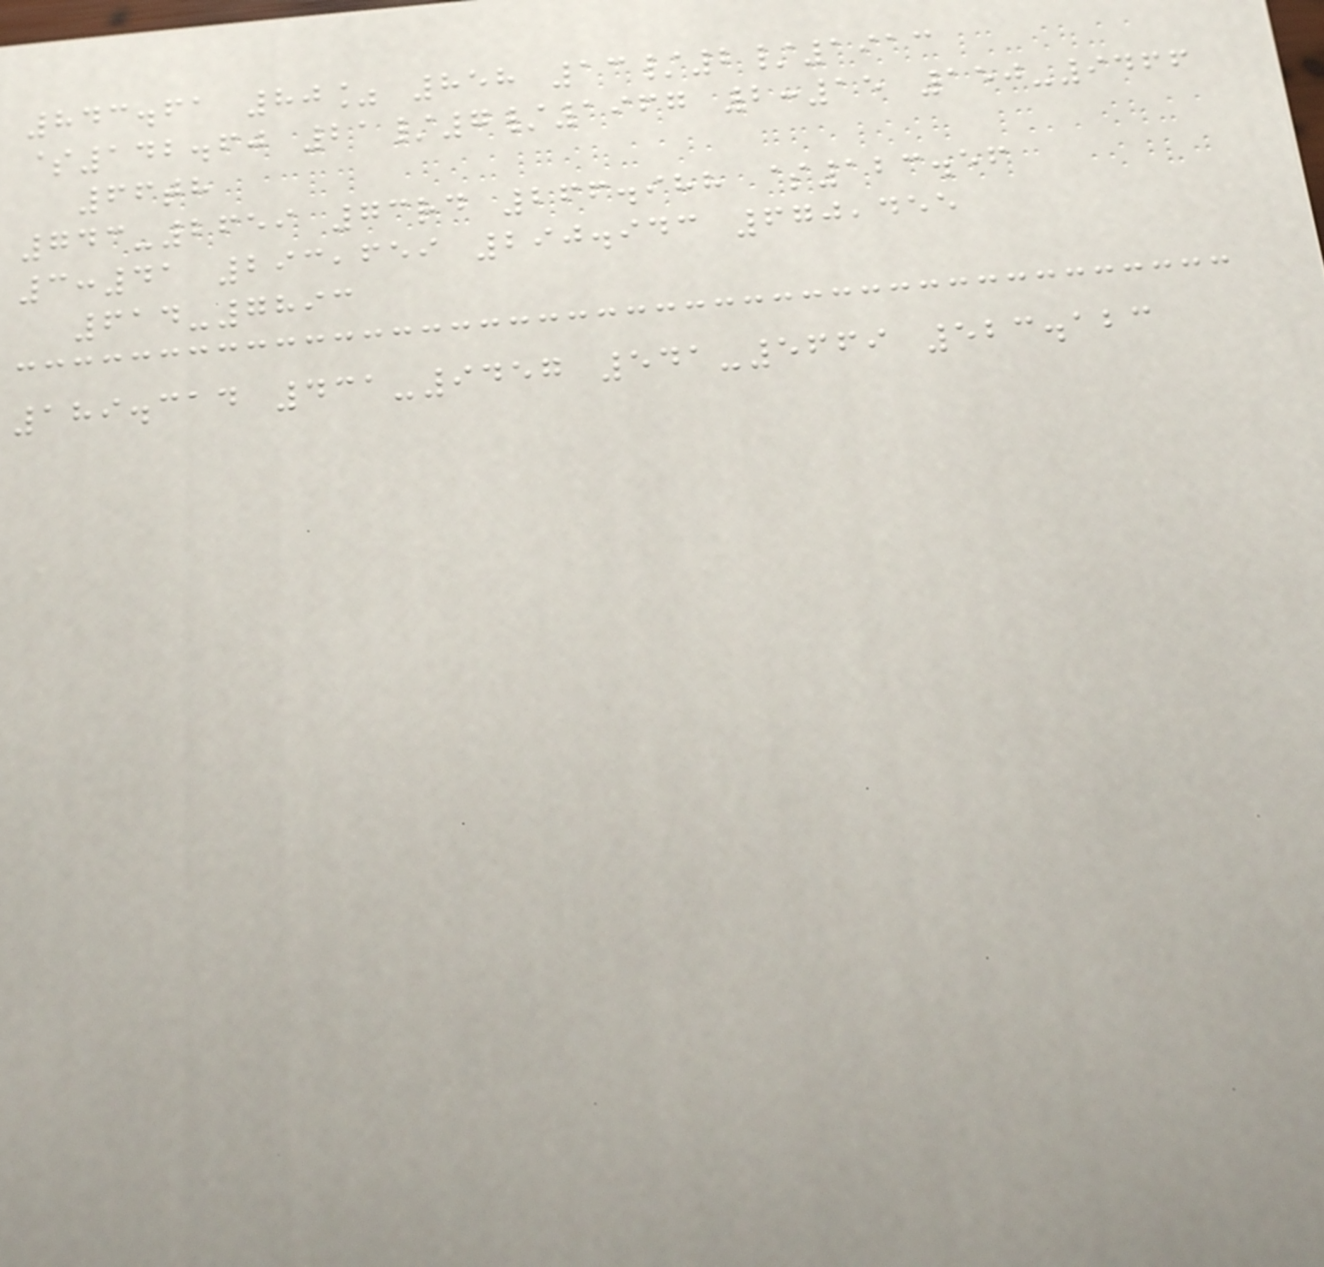843.61 80% 858 13/2/1913
$142.60 21/7/1967 2:15 150-9466
66th
743-2659 73rd 266.988 $123.56
3:41 293,659 290.943 670,455
614-7893
189.314 431-9457 541-5669 523.123
